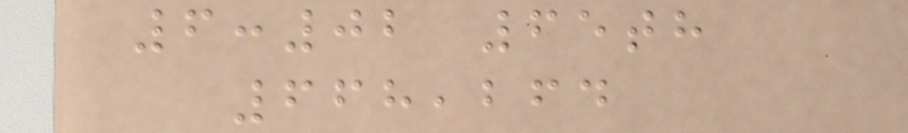6:02 65th
668,264
